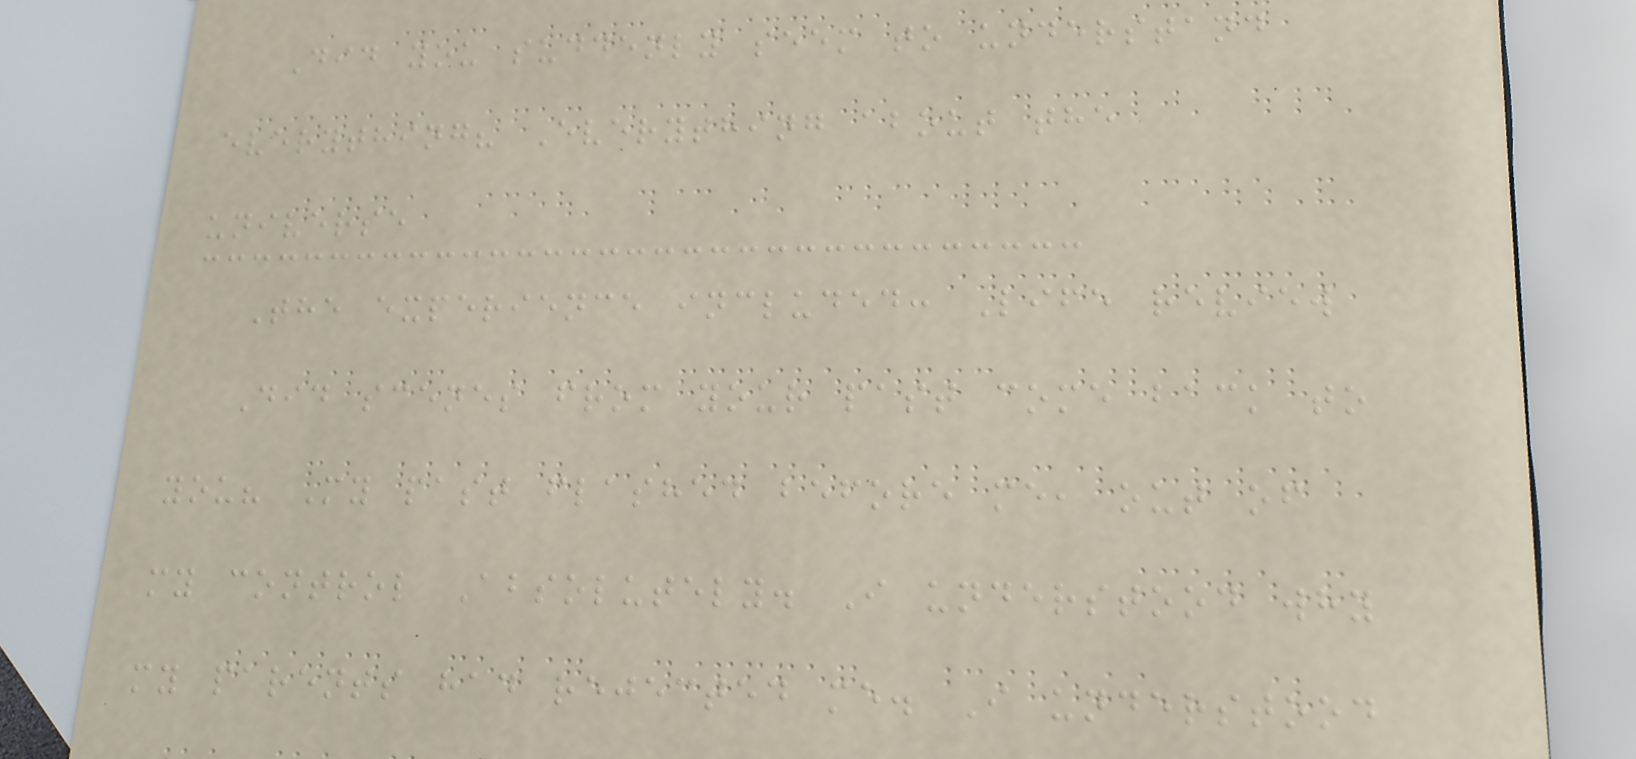Did you suddenly seem to understand
everything? Everything about the
universe
The experience included: Life review
Did scenes from your past come back to
you? My past flashed before me, out of
my control Absolutely. I understood why
my parents had rejected me. I understood
